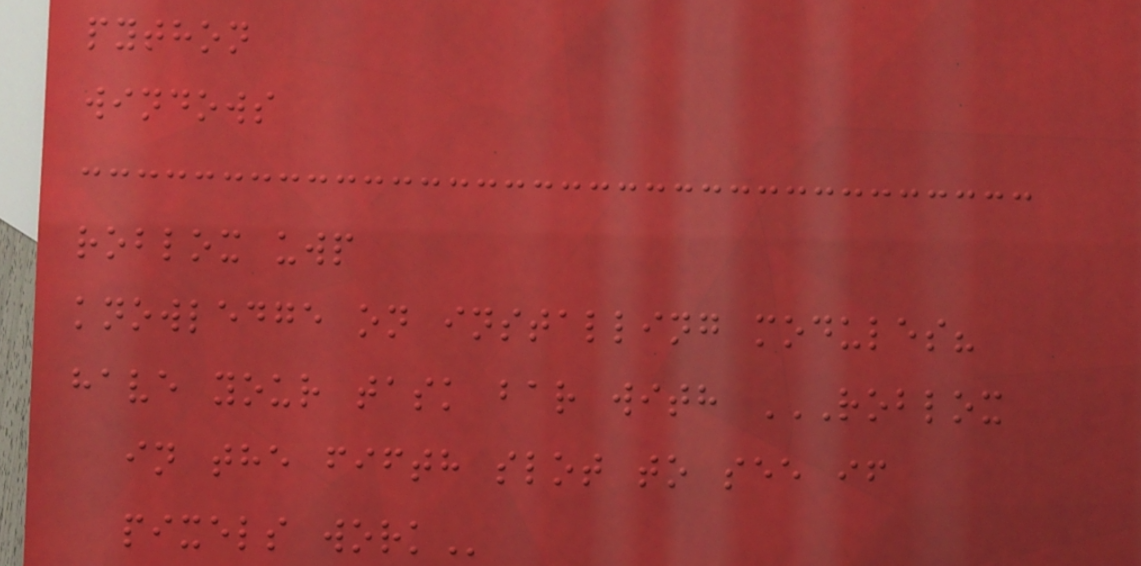python
windows
roblox uwp
knowledge on installing modules?
have your task bar with ROBLOX
IN THE FIFTH SLOT TO SEE IF
PIXELS WORK
